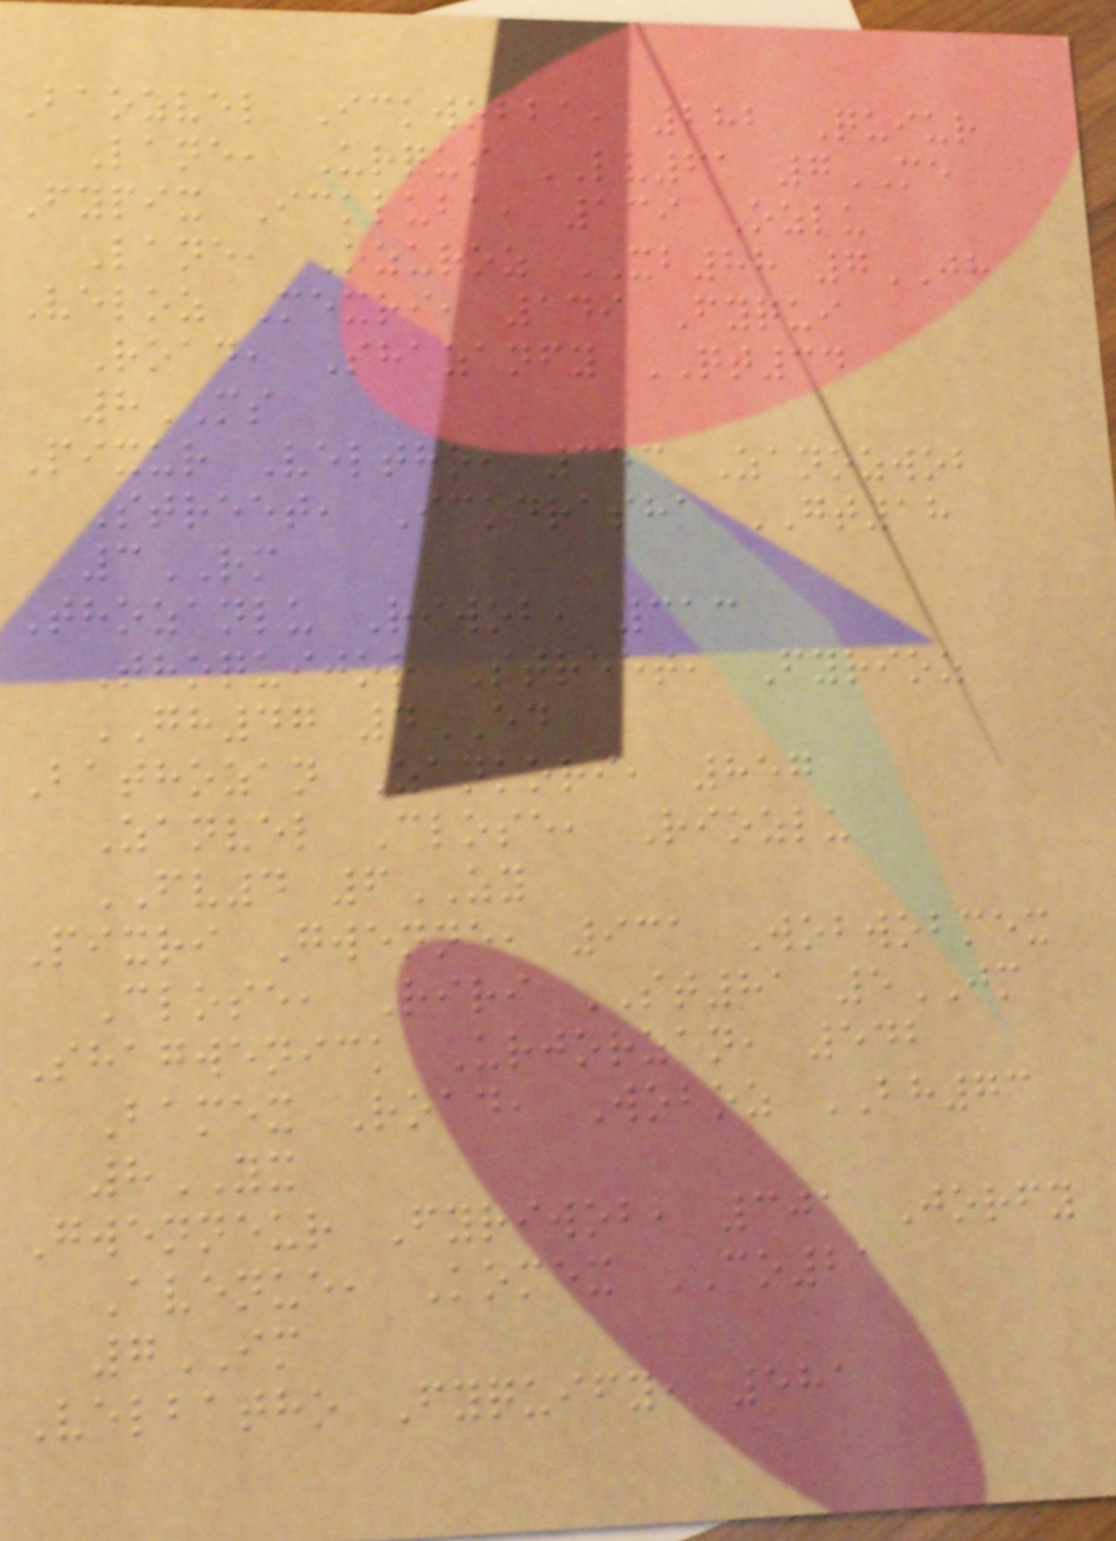Baozvel Ickwobba, 282 Quiur
Lane, Urqui LV61 7ME
Fypix Ickluba, 139 Ozlu
Lane, Ozuroz XB88 7JH
Veloz Mexri, 149 Fyqui
Road, Shazanfy QT34
8MS
Pixur Veltho, 353 Zanozwob
Street, Ickdrasha GT18
3RM
Thozanlu Riwob, 313
Thoquijor Street, Fyrioz
GH47 4ED
Bathozan Zankori, 857
Zanvel Close, Riozlu
FV4 6ZY
Pixri Gwenne, 931 Wobwobmex
Close, Riri ST81 5JM
Shagwenick Urjorzan, 542
Bamex Road, Woboz BH73
8YX
Gwenneur Fyriwob, 301 Jorfy
Avenue, Komex CO21
7IM
Velbatho Fyquify, 581
